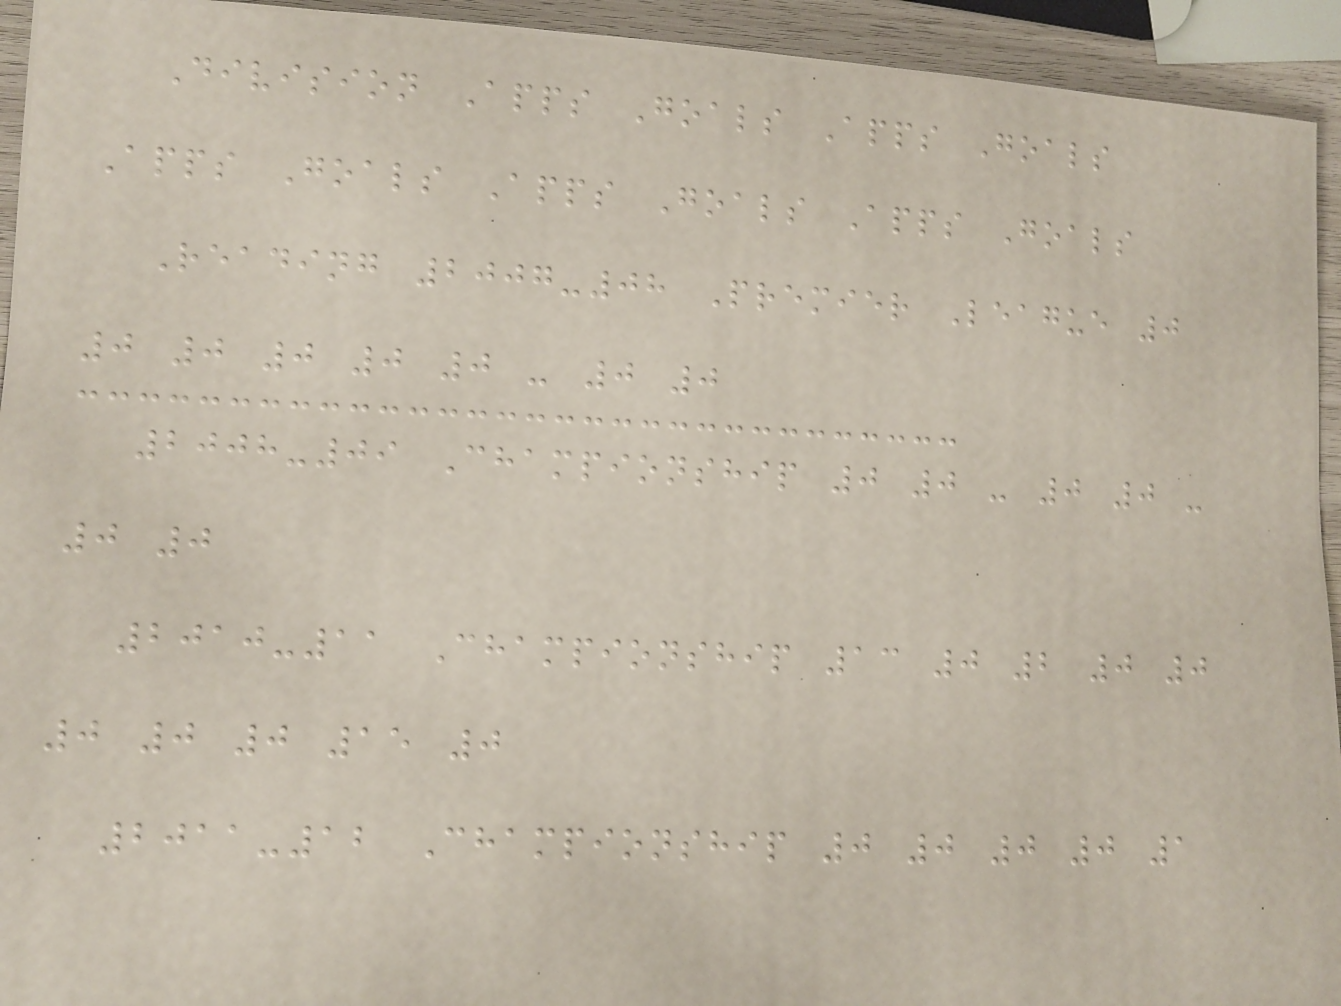Division Apps Goals Apps Goals
Apps Goals Apps Goals Apps Goals
Reading 2007-08 Premier League 0
0 0 0 0 0 - 0 0
2008-09 Championship 0 0 - 0 0 -
0 0
2010-11 Championship 13 0 2 0 0
0 0 0 15 0
2011-12 Championship 0 0 0 0 1
